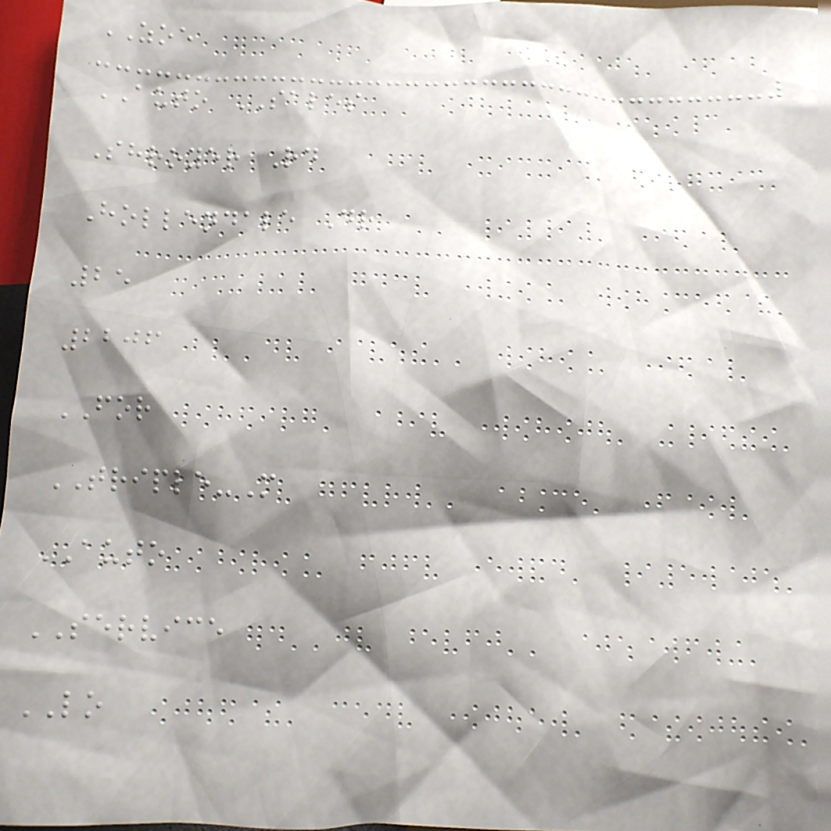ZOE
AUTO SALES
Shroyer Rd
Hollendale Dr
25
2206
FOR
TRIPLE-M
AUTO
SERVICE
LO
